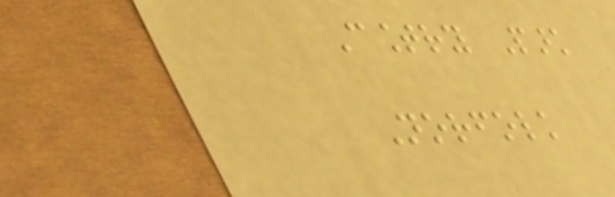Country Park
Norfolk
